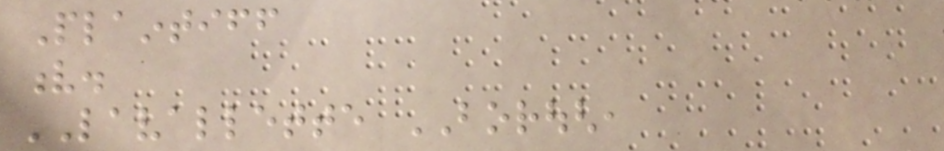Plaintiff
v.
LAVALLETTE BOROUGH,
